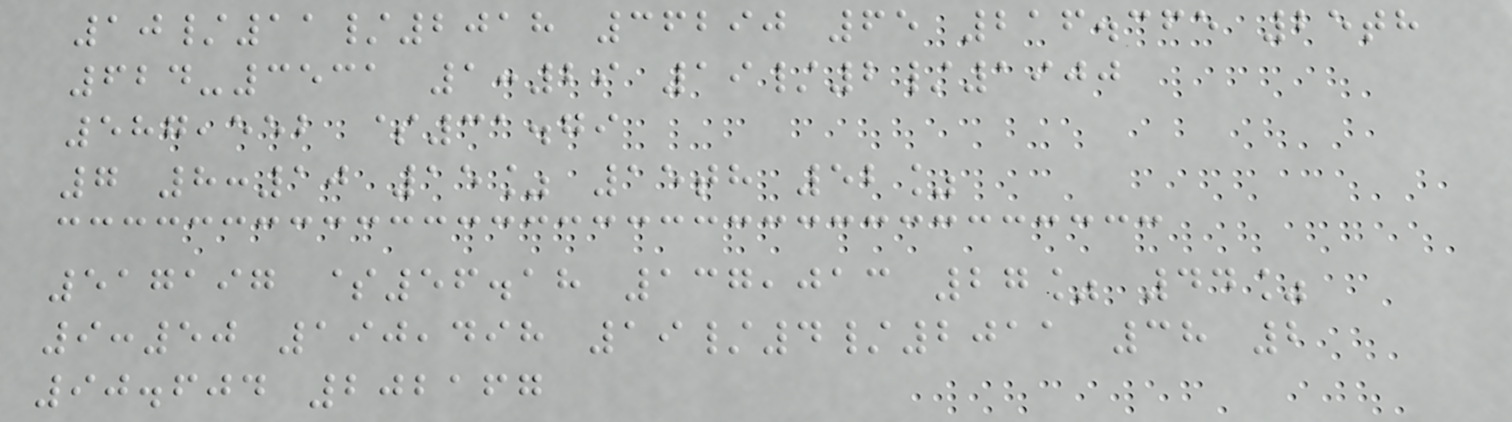10/11/2018 36290 65 216.365 25th
624-3531 1:29 19/2/1900
587,552 $31.79
7 8:10 15% 15th 52%
517197 $56.18 137,013 27% 44%
9:50 190,498 19/4/2011 38 2
90.604 202167
